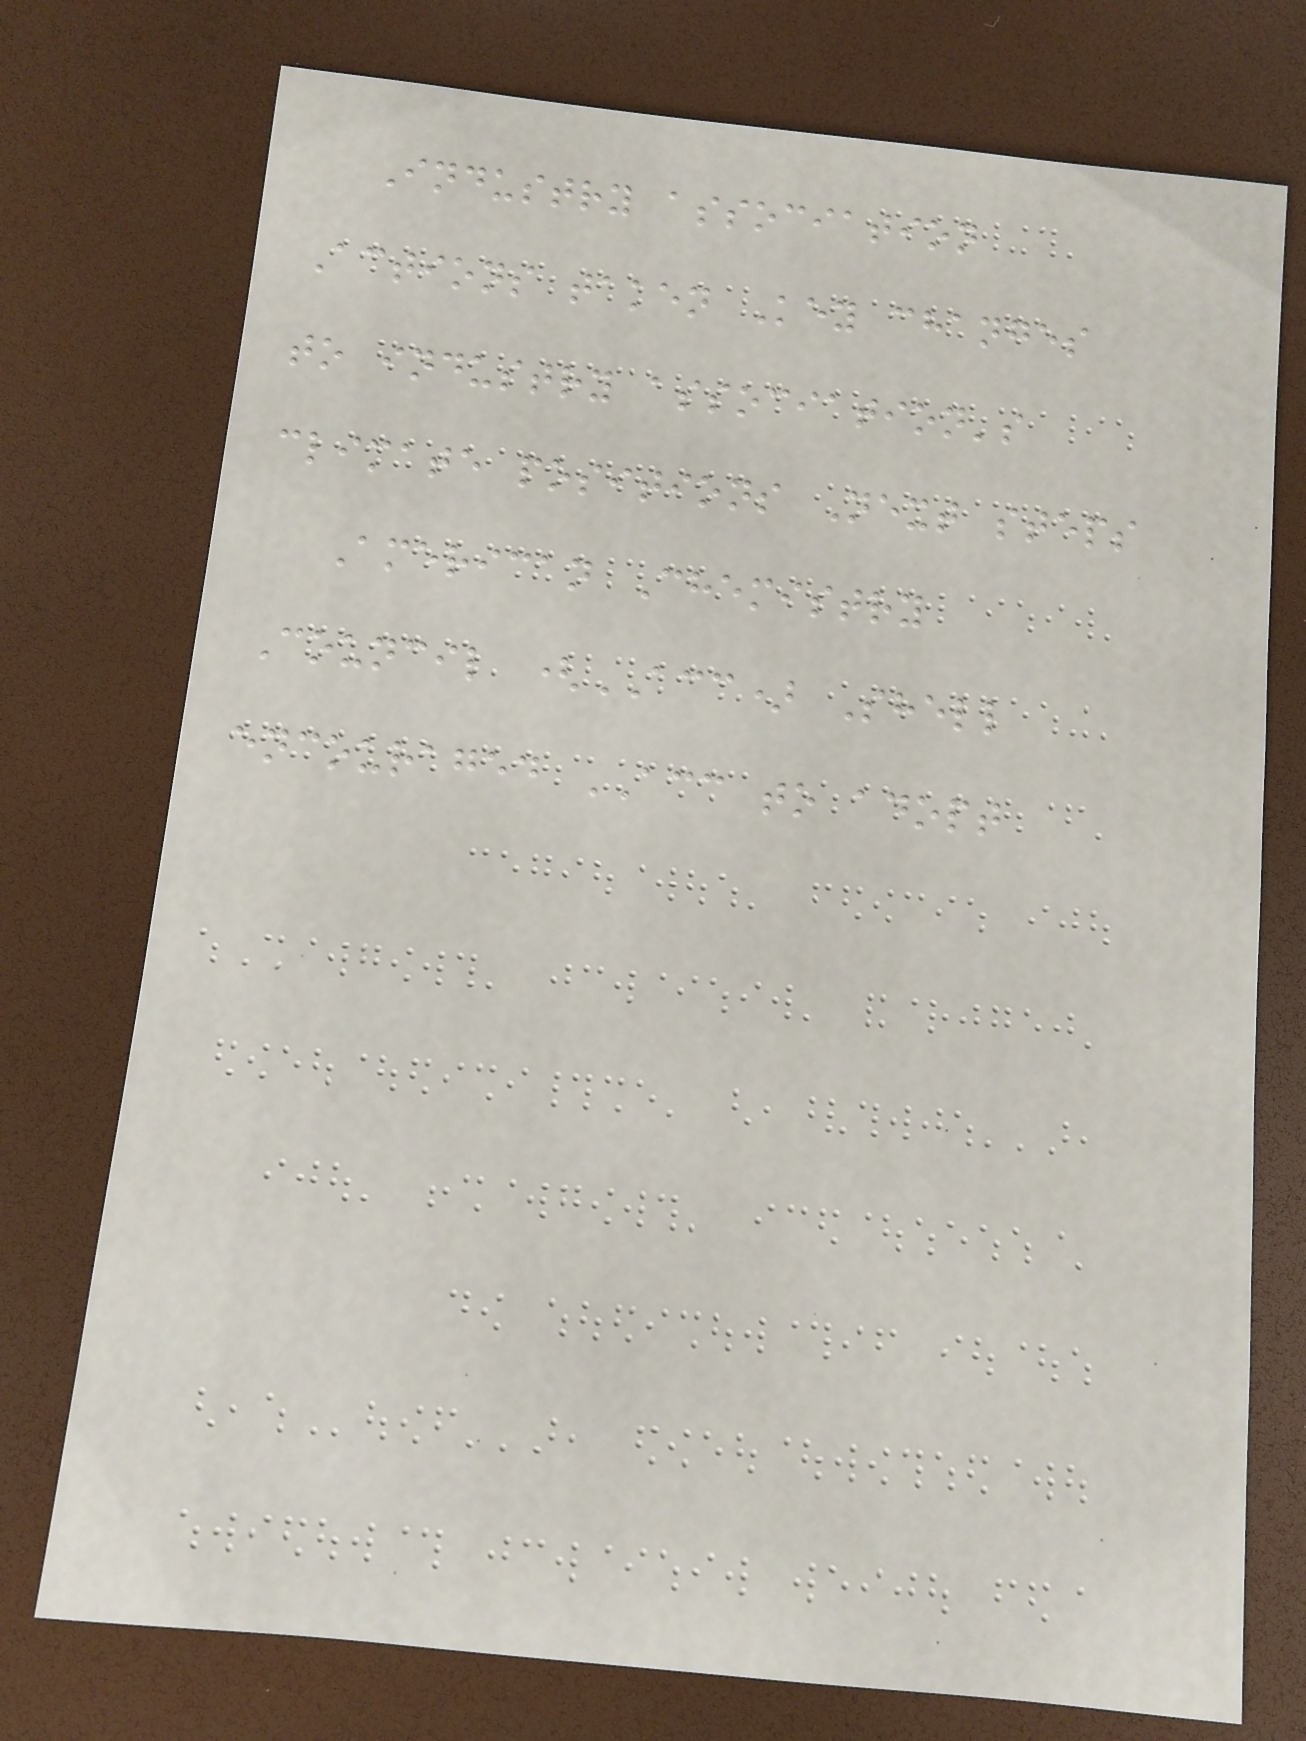Industry association
Actions taken Key changes
to industry association's
climate positions Next steps
American Chemistry
Council (ACC) Shell
encouraged ACC to adopt
